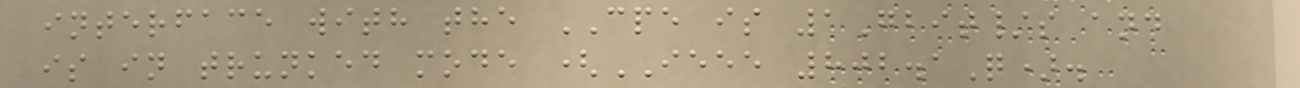interface with the CPE is 1Gbit/s and
is in trunked mode (IEEE 802.1Q).
